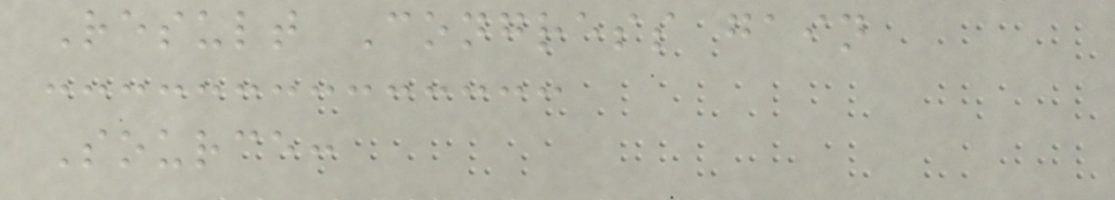Result Congress gain
Source:
